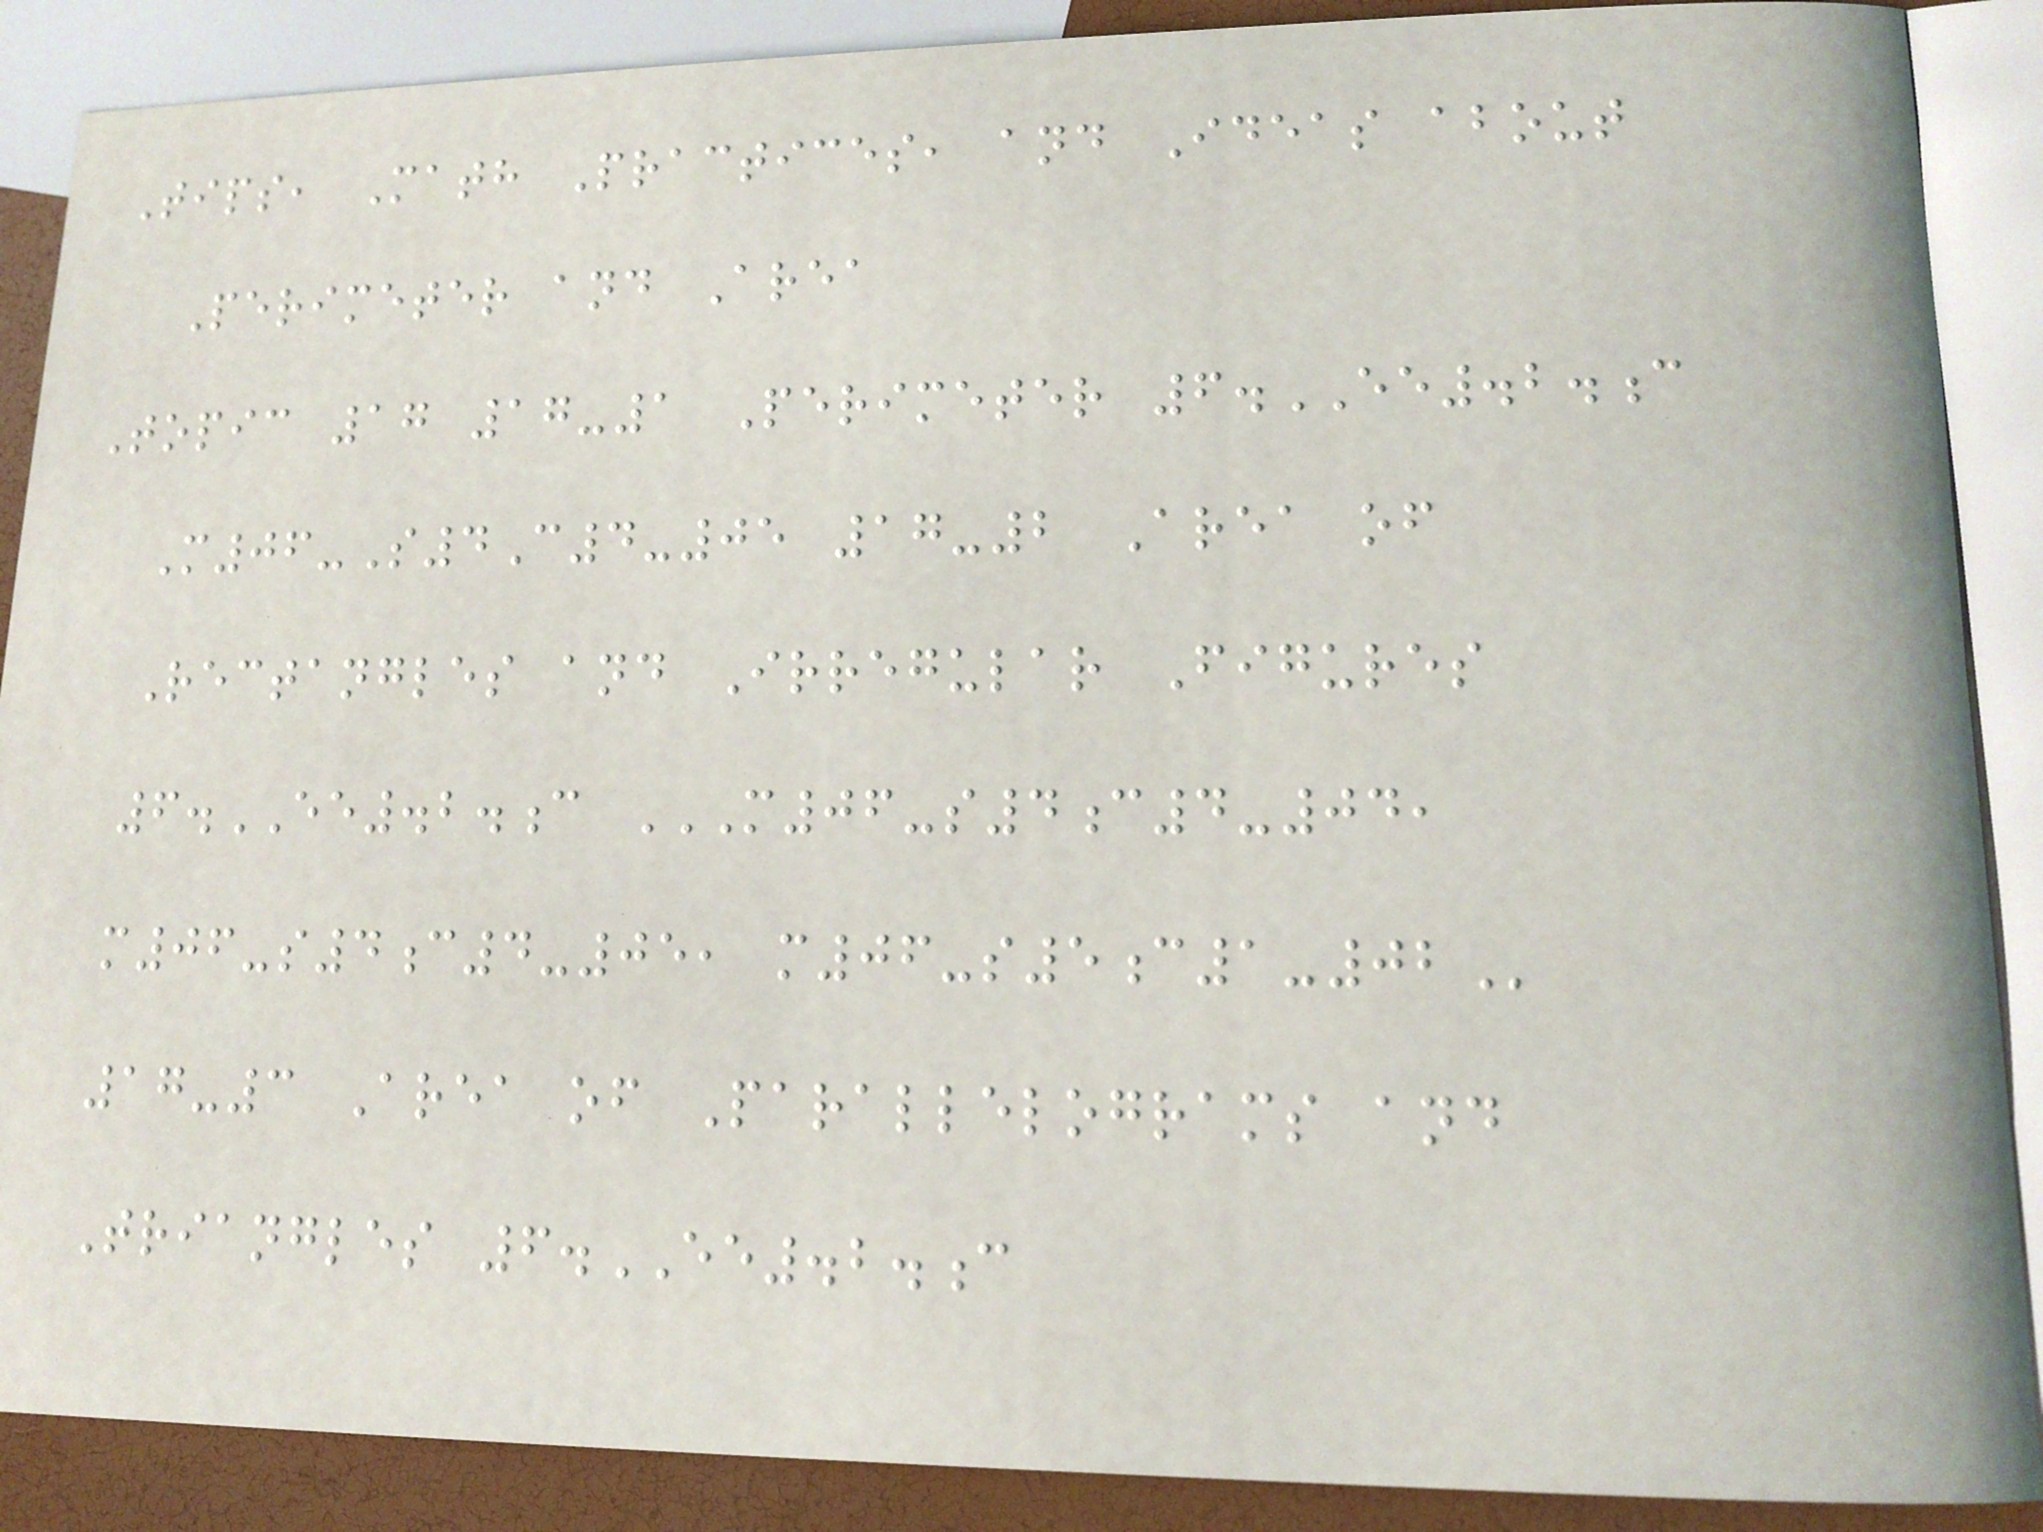Tips, Math Practices, and Ideas about
Perimeter and Area
Topic 17 17-1 Perimeter 6.EE.2.c
M06-S4C4-05 17-2 Area of
Rectangles and Irregular Figures
6.EE.2.c M06-S4C4-04,
M06-S4C4-05, M06-S5C1-02
17-3 Area of Parallelograms and
Triangles 6.EE.2.c
